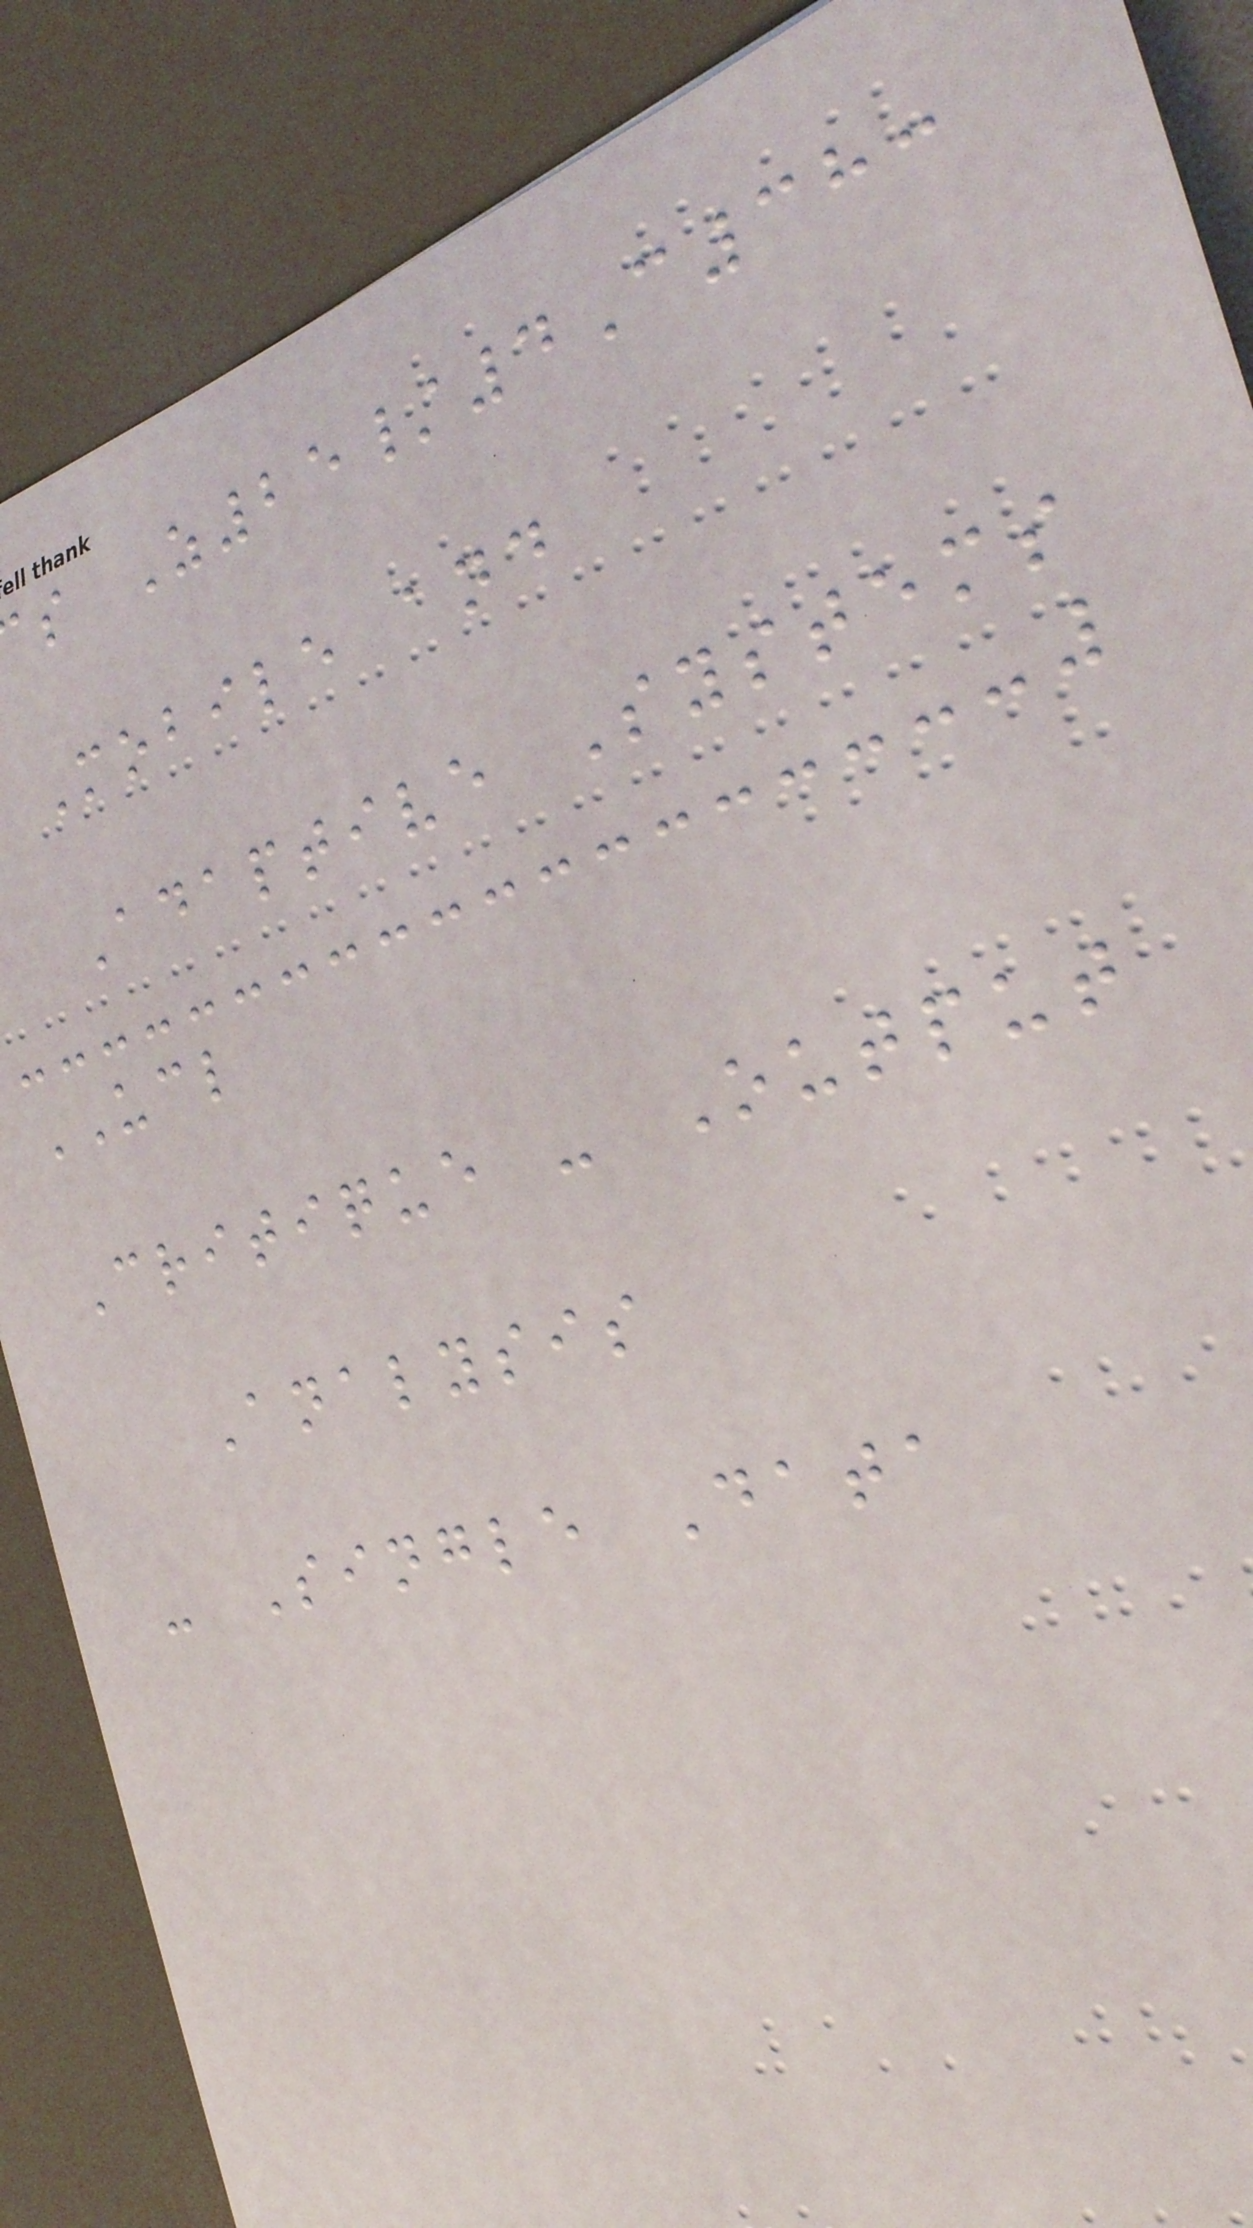s Z25/4C38:
Mobile and
Adaptive Systems
UCL
Critique - Output
Analysis
- Single Data
